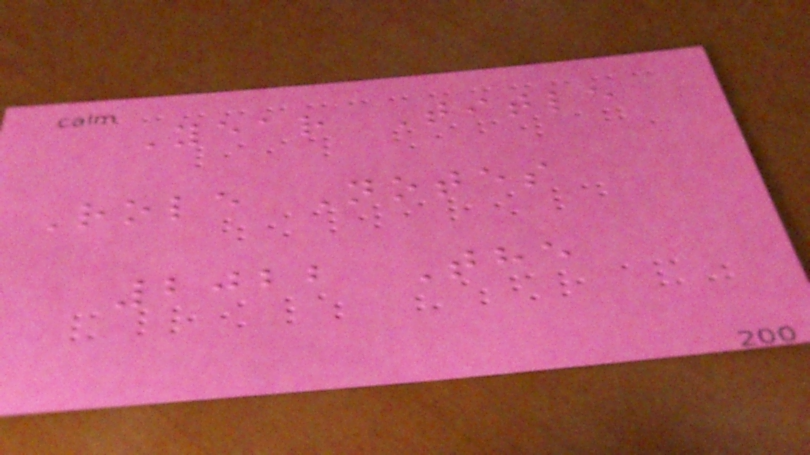Year Title
Role Notes
2022 The
